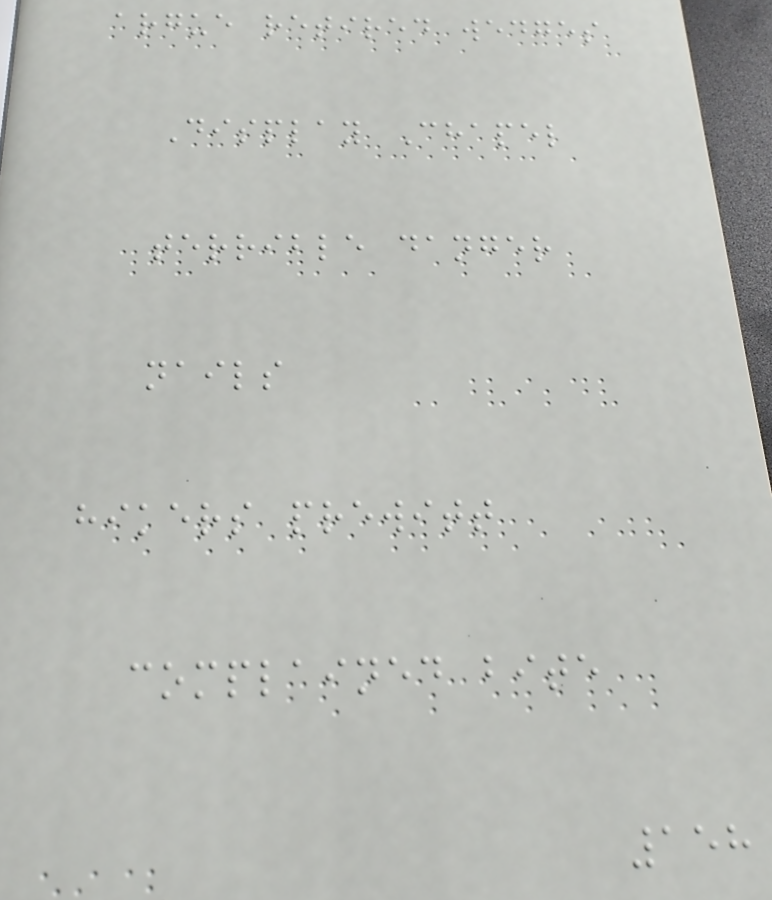argue retired wedges
Display Chapel
terrible danger
nails
hikers prewitt
complained bite
158
